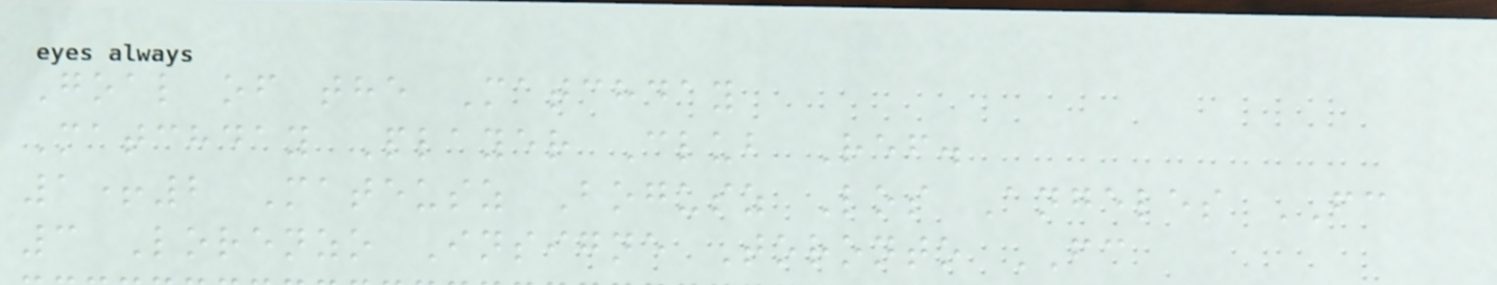Goal of the Matchday
Matchday Player Club Ref.
1+2 Mateusz Bogusz Los Angeles FC
3 Lorenzo Insigne Toronto FC
